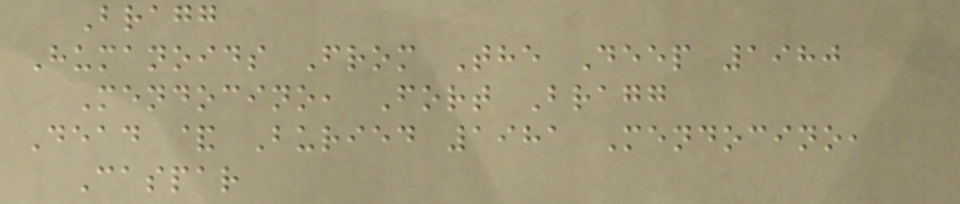Bragg
Humanoids From The Deep 1980
Mendocino, Fort Bragg
Dead & Buried 1981 Mendocino,
Caspar
